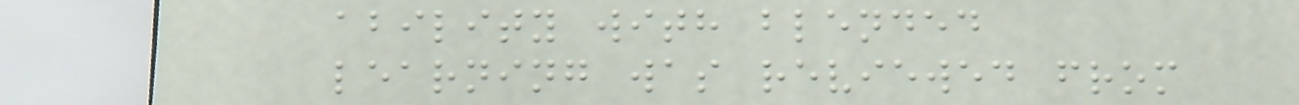ability with blended
learning was reviewed from
